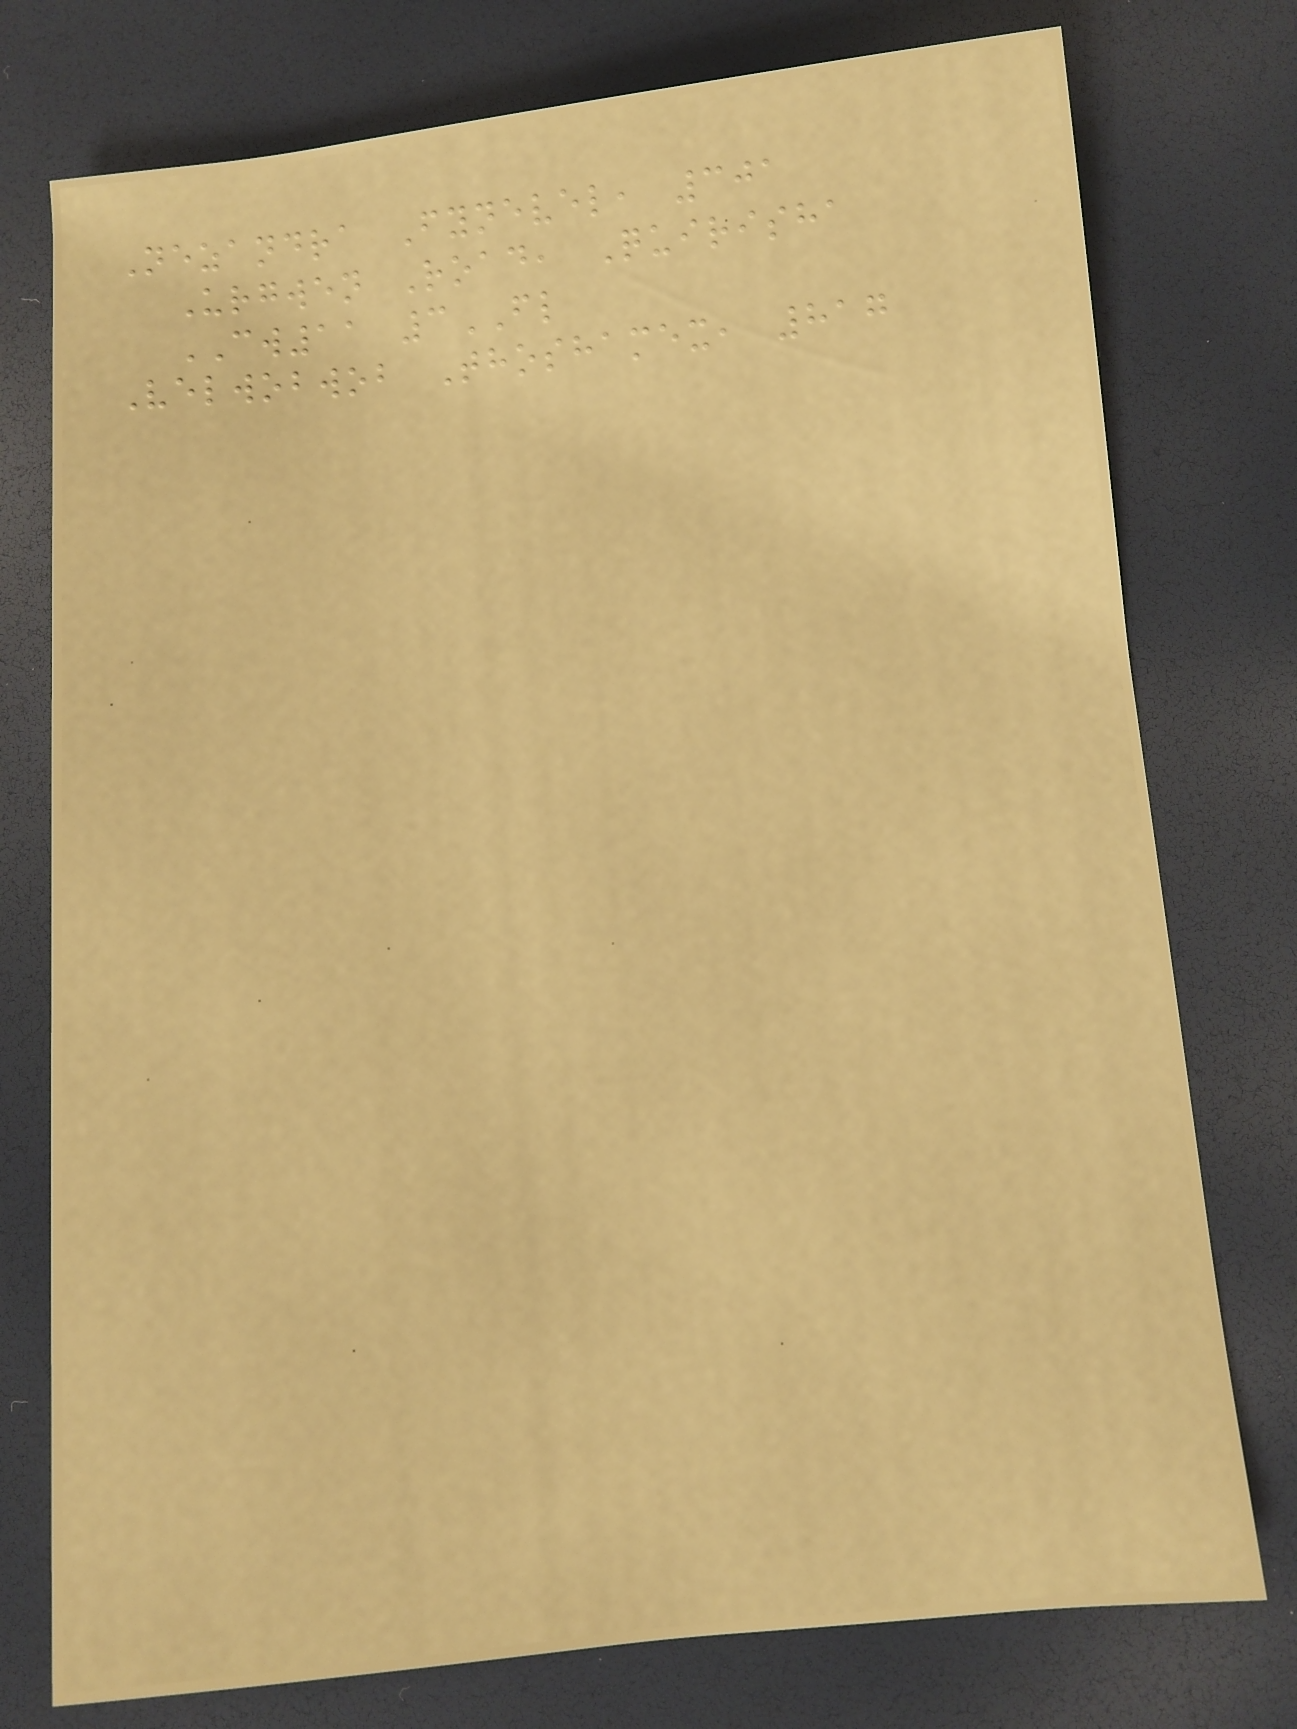Nezandra Fynevel, 301
Urgwen Road, Quirisha
CW11 3FL
Velwobwob Thoshamex, 817
